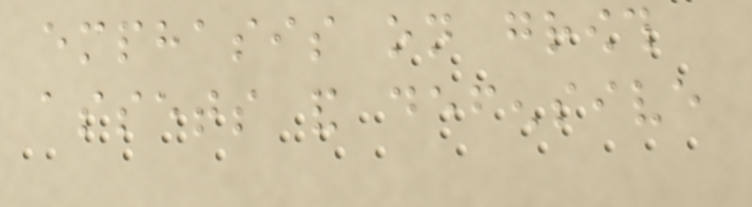emphasis on growth
assets and defensive
